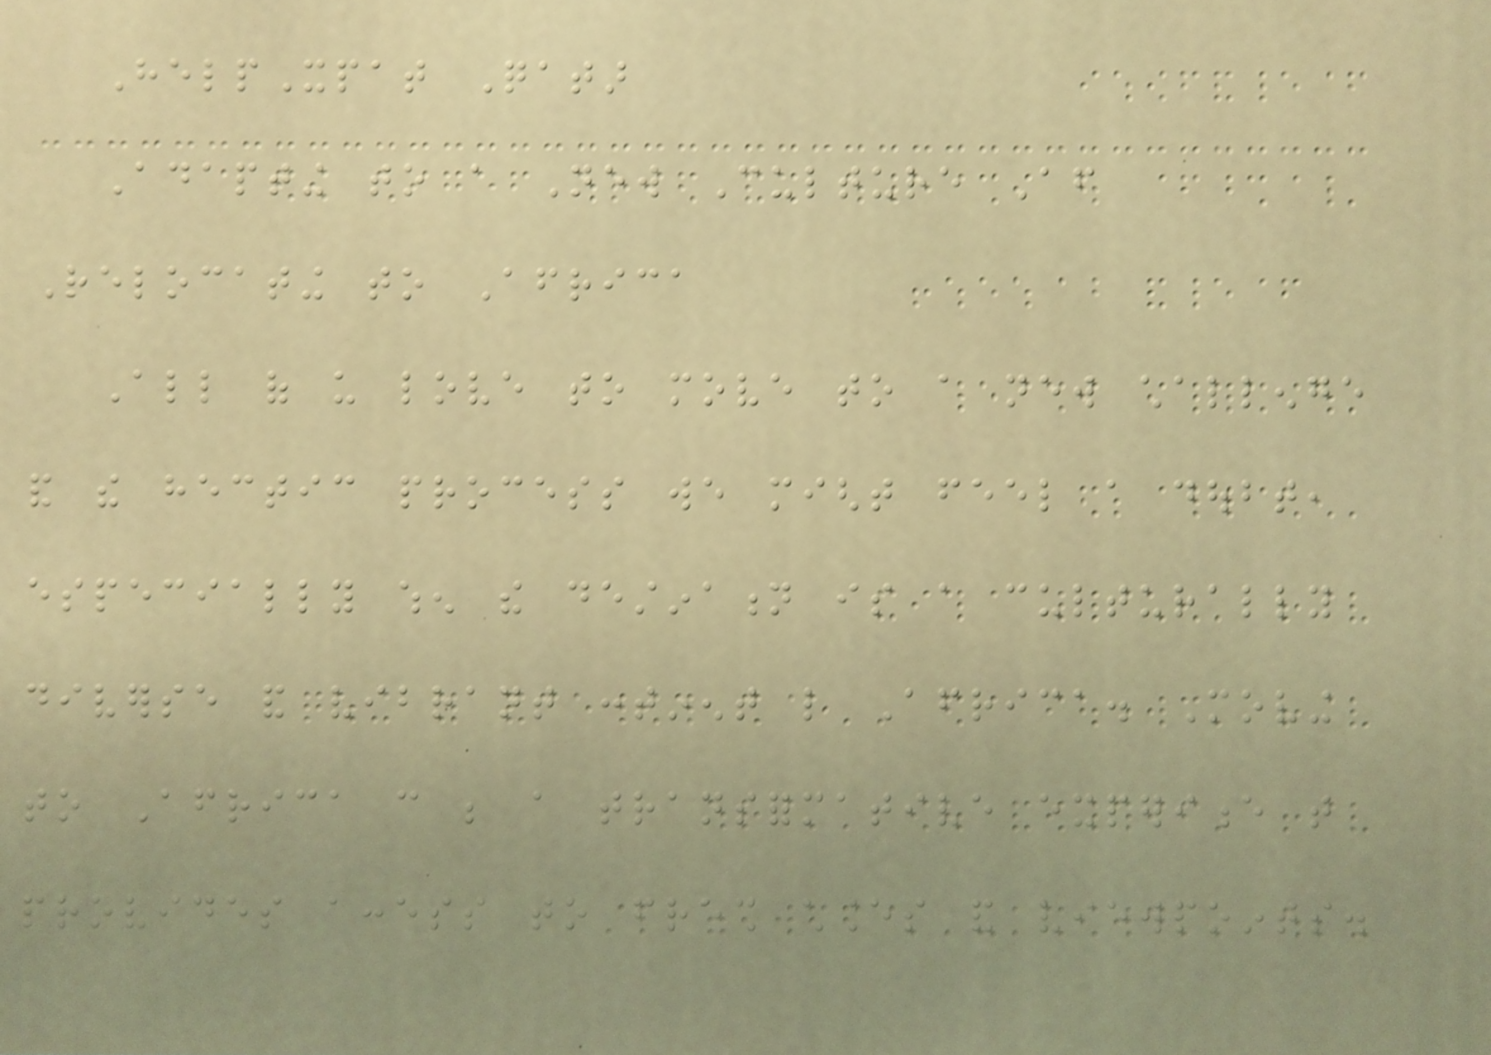HelpXpat Qatar
Adapting to a New Culture After
Relocating to Africa
All of us love to move to a new challenge
and the hectic process we might feel a doubt,
especially when the destination is a culturally
diverse and vibrant continent like Africa. Moving
to Africa can be a transformative experience that
provides access to fresh chances and viewpoints.
